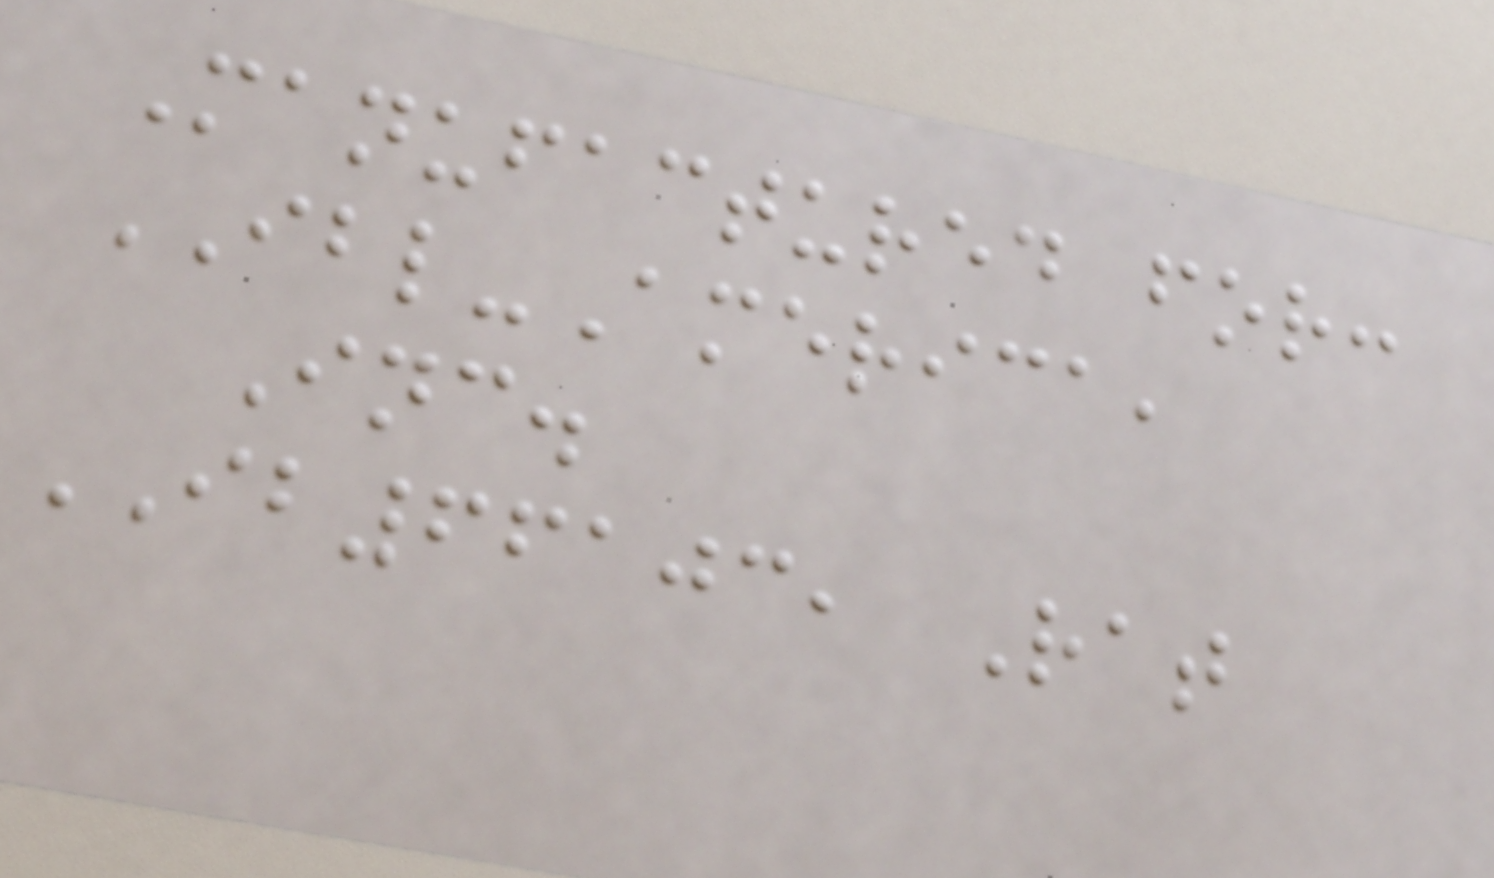Manufactured for:
IBL-America,
Inc.
IB66103, Rat
